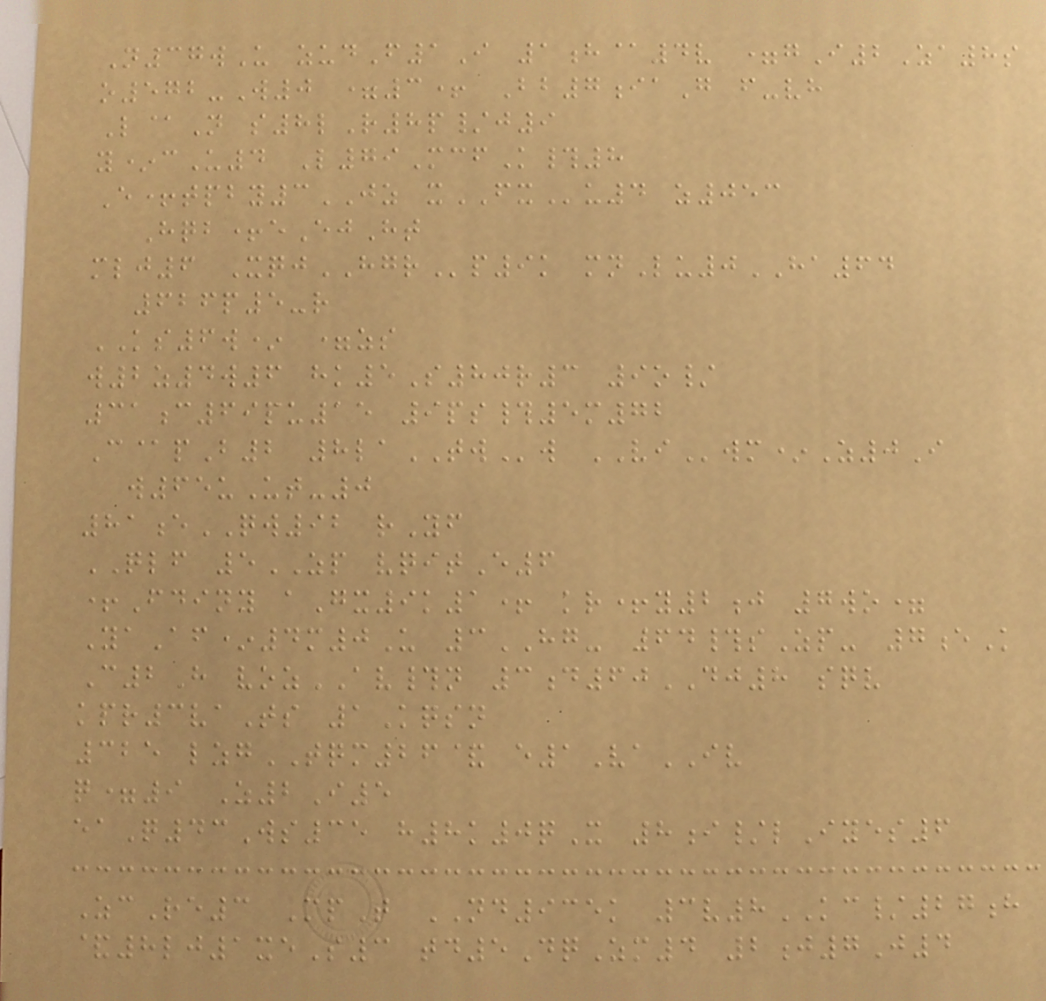N37wU zudF1I 1h@4v =gI2Za8s
o572-W0 =3+ Bb7iaG f-vh
L@N s8lR8p/j9
y*cU4 L79McfK#8
E+tpby3JZ xFXu4 z053
Hqb+eEjHt
mlj6 XqjHGRp9k mnLu0HA64
626p5-r
KS6w* =zs
w2z4w6 hk5S80r3 9o/
31c69pu15 9ps#5m72
C@pB2 8laTWw VIwm*Z0I
w65uUt-0
81eQW92 rYf
QLF 5ZP vqitE6
+Fdiny aGx9k1+ kr+y2j 7wo=
YaAf*4m0U 3HG- 64#sZp- 7eK
C2H vozAV#n 3d60DJ8 sqv
kpr3vaTs 1Kqsn
325 lzgTQM26& e1VaIV
q=9 Z2I5
eaQ43Ws35 h8k0qX 8i/lIyes6
ZcRe3 MpT ND935k 3v8KC/27h
&8lj1xeS3 td5DqZm4 2j7J4
